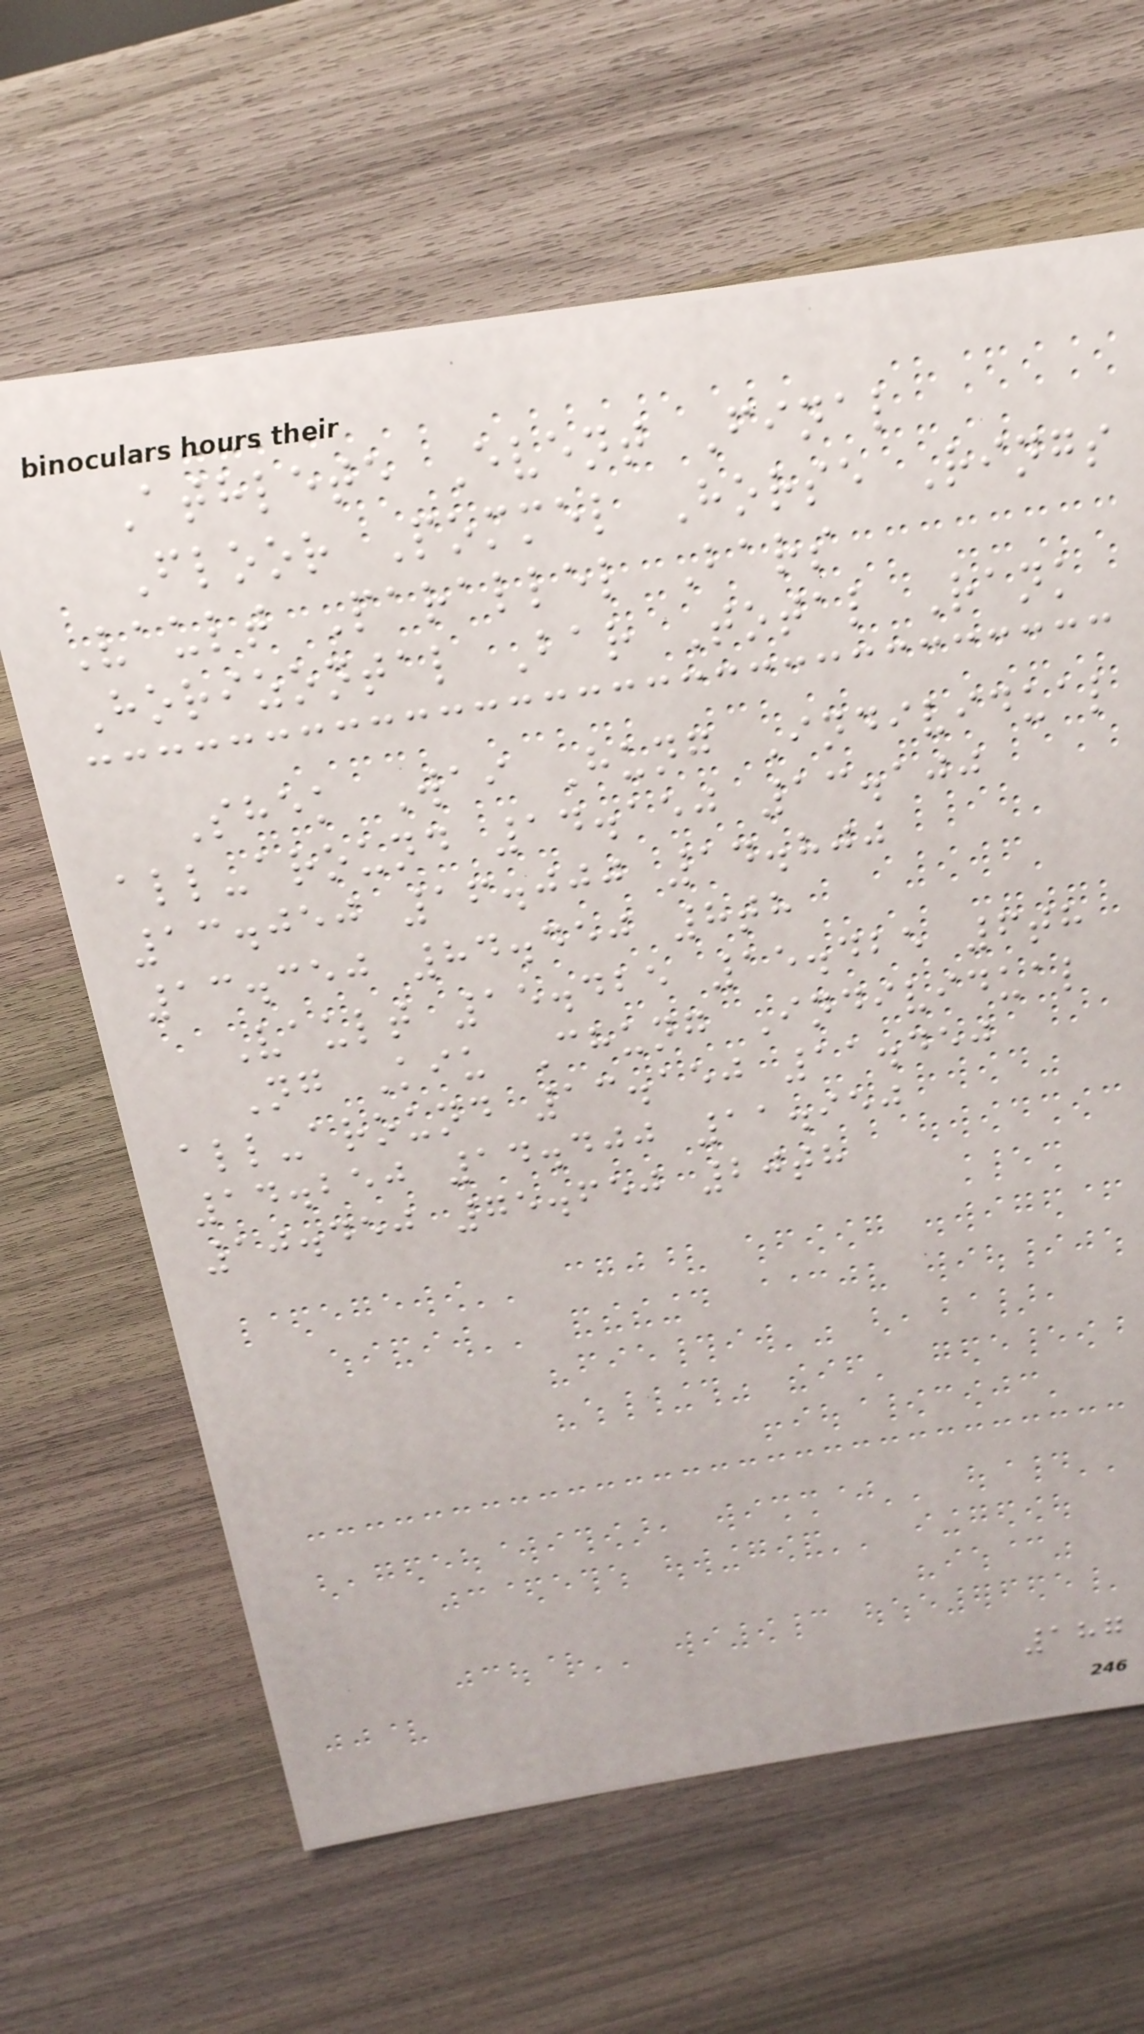Athlete Event Final
Floor Pommel Horse Rings
Vault Parallel Bars
Horizontal Bar Total Rank
Shek Wai Hung Individual
all-around 14.150 13.100
13.050 16.000 14.800
13.350 84.450 8th
Vault 15.425 15.425 6th
Ng Kiu Chung Individual
all-around 13.150 11.450
14.250 14.400 11.950
10.450 75.650 20th
187
